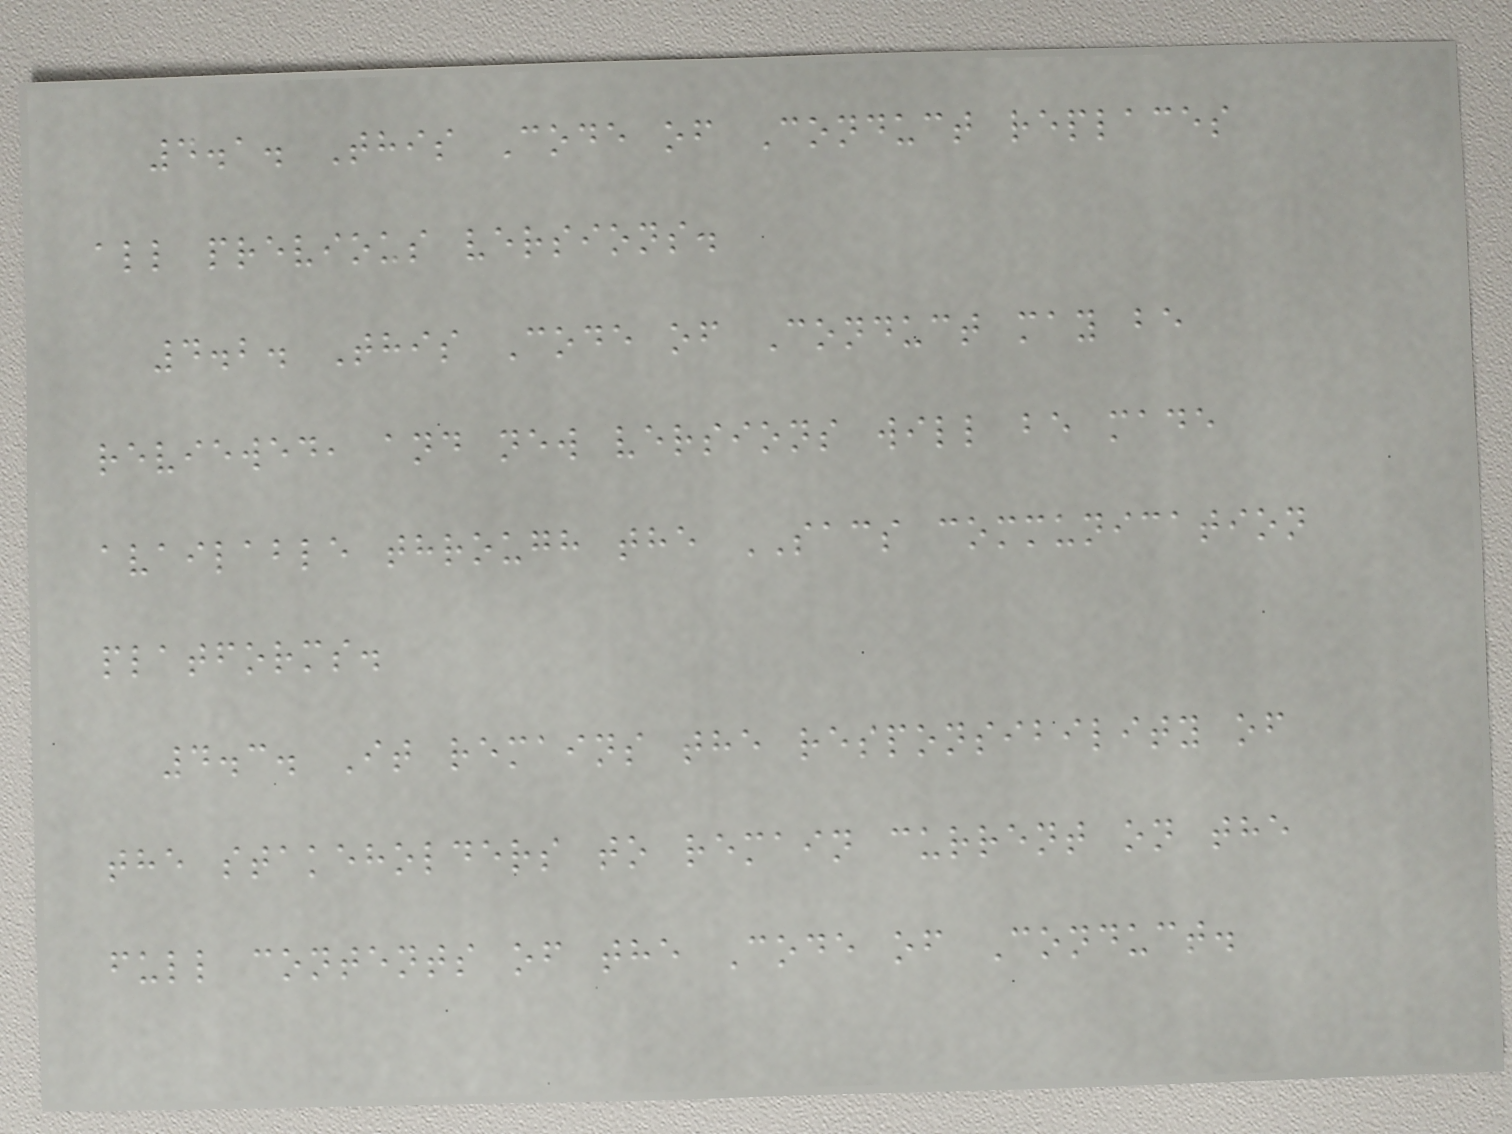4.1. This Code of Conduct replaces
all previous versions.
4.2. This Code of Conduct may be
reviewed, and new versions will be made
available through the SACS communication
platforms.
4.3. It remains the responsibility of
the stakeholders to remain current on the
full contents of the Code of Conduct.
